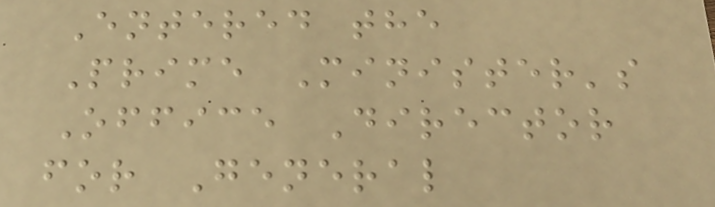Entered the
Prime Minister's
Office Director
for General
